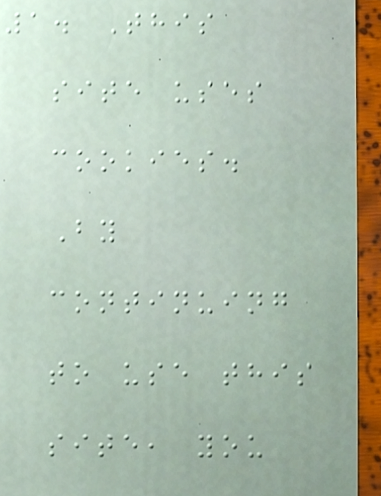1. This
site uses
cookies.
By
continuing
to use this
site, you
